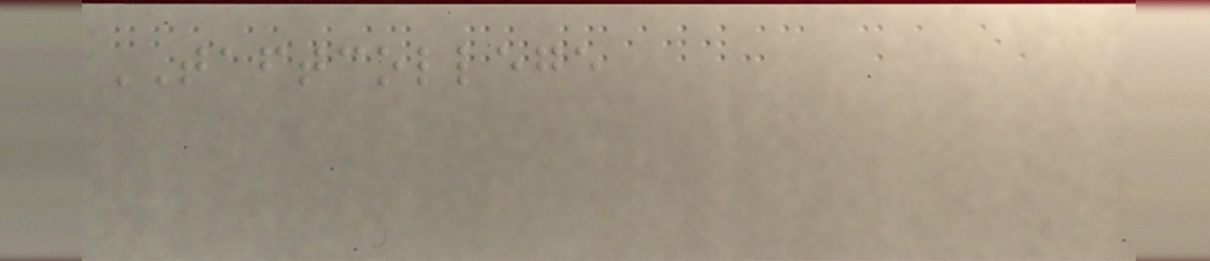TAFTCOLLEGE
